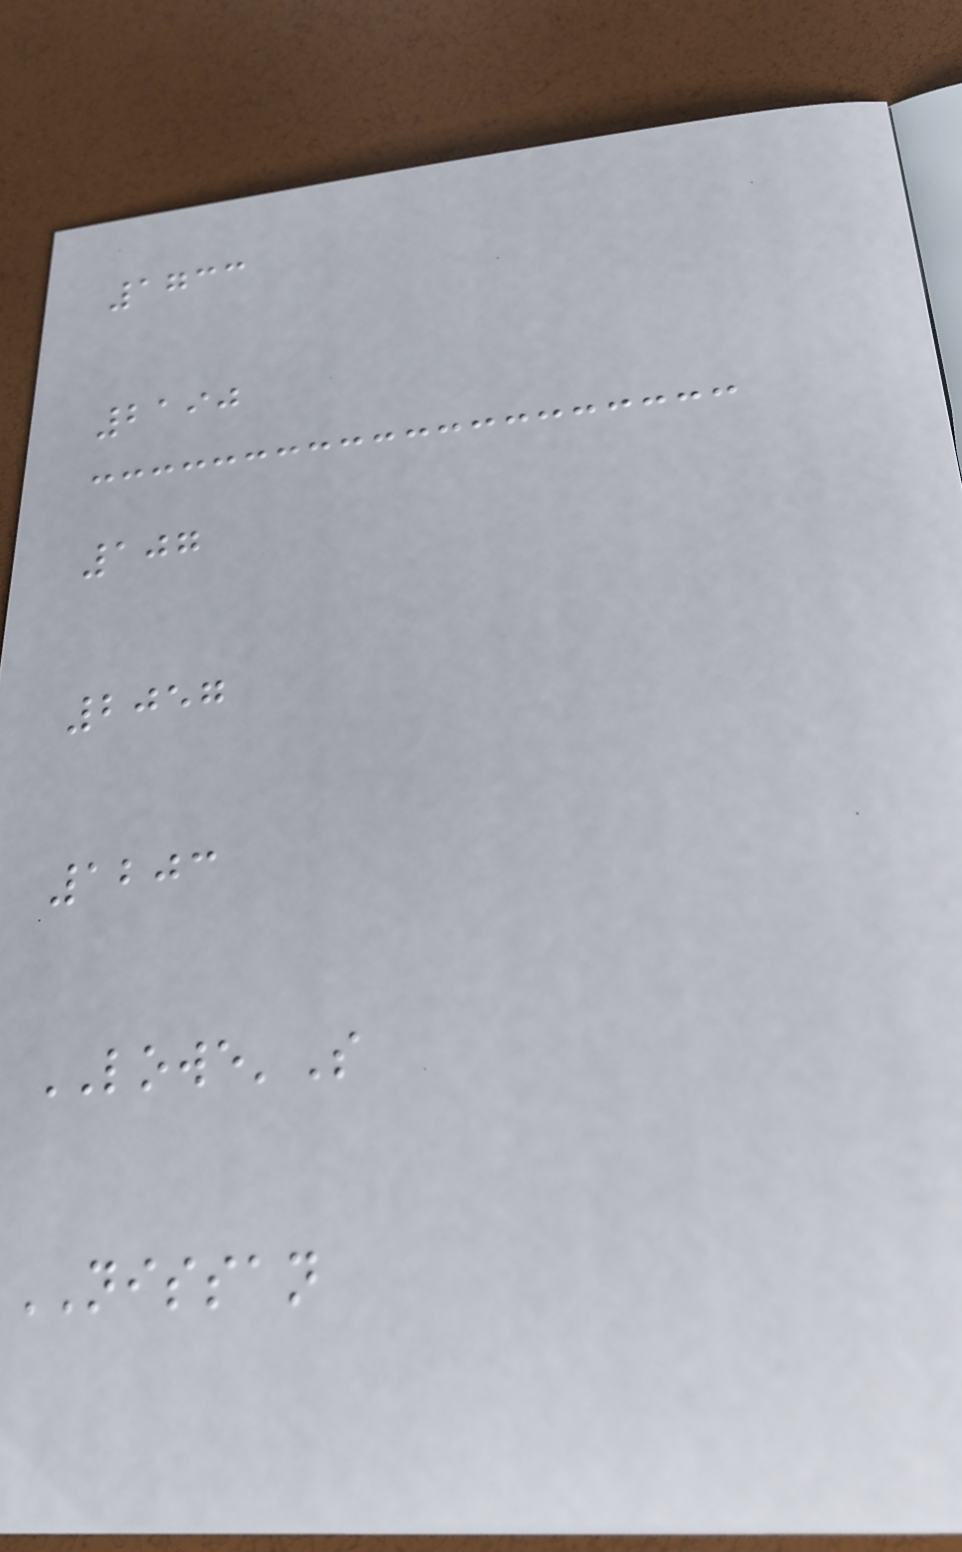1733
2190
107
2057
1203
LOWE'S
NISSAN
